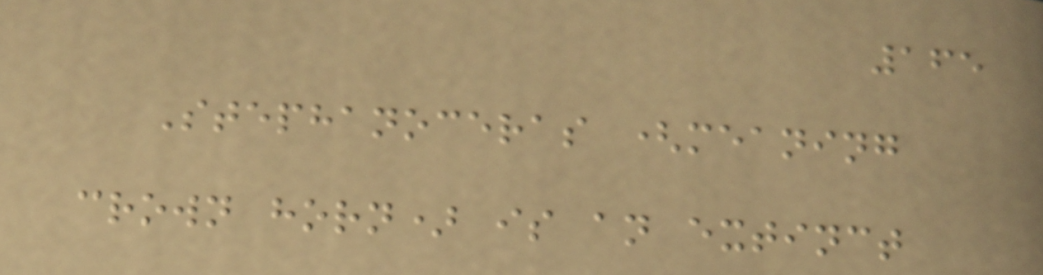165
Stephanoceras (meaning
crown horn) is an extinct
